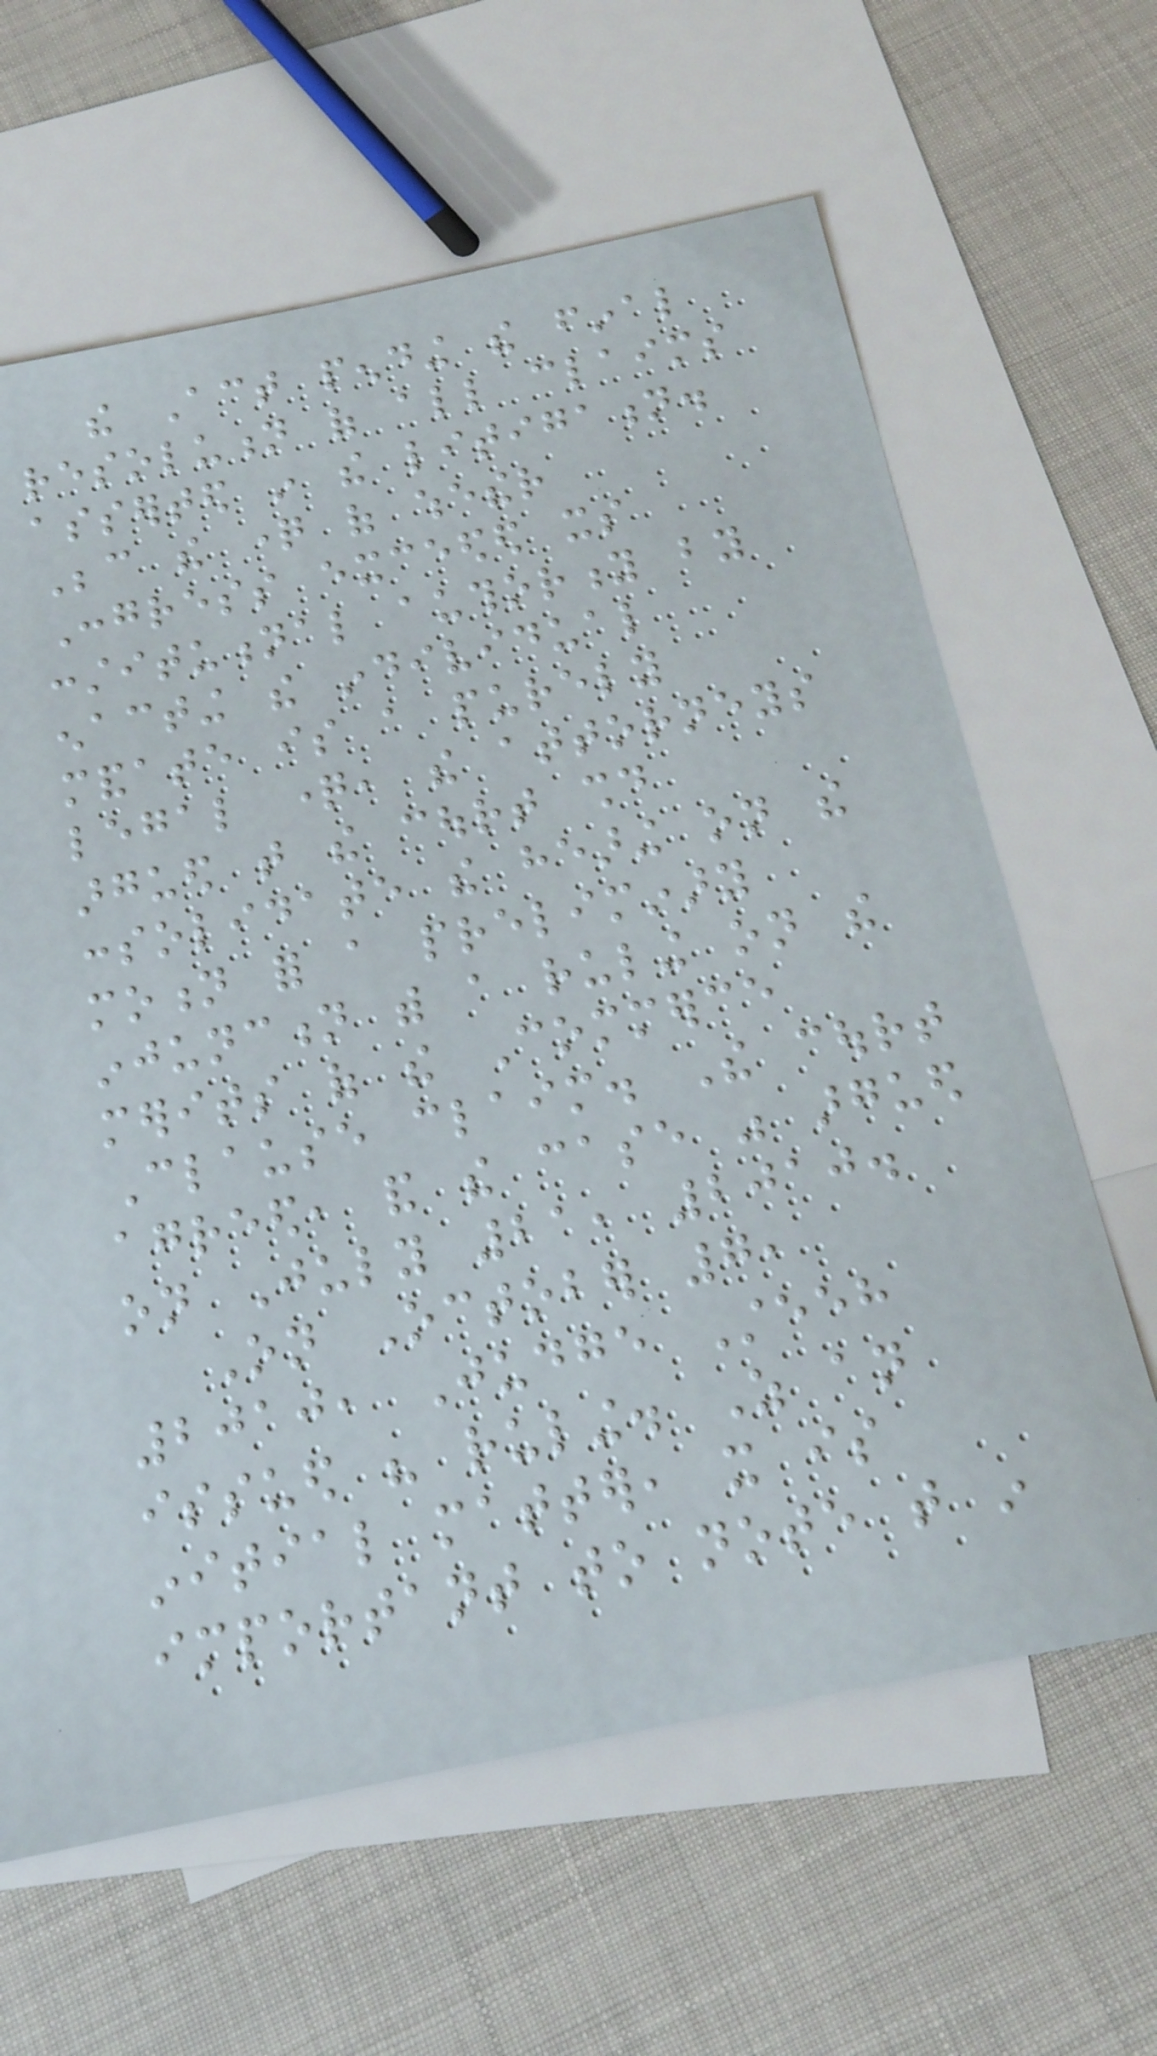the Act pending the final
resolution of all claims
asserted in the litigation.
Because the question of whether
Congress exceeded its
constitutional authority by
enacting the individual
mandate is a purely
legal question, the attorneys
argued that the court should
consolidate the hearing on the
motion for a preliminary
injunction with a ruling on the
merits of the Commerce
Clause claim. The court
agreed, and the case was argued
on July 21, 2010.
On October 7,
2010, Judge Steeh
issued his ruling. As an
initial matter, it is
important to note that in
